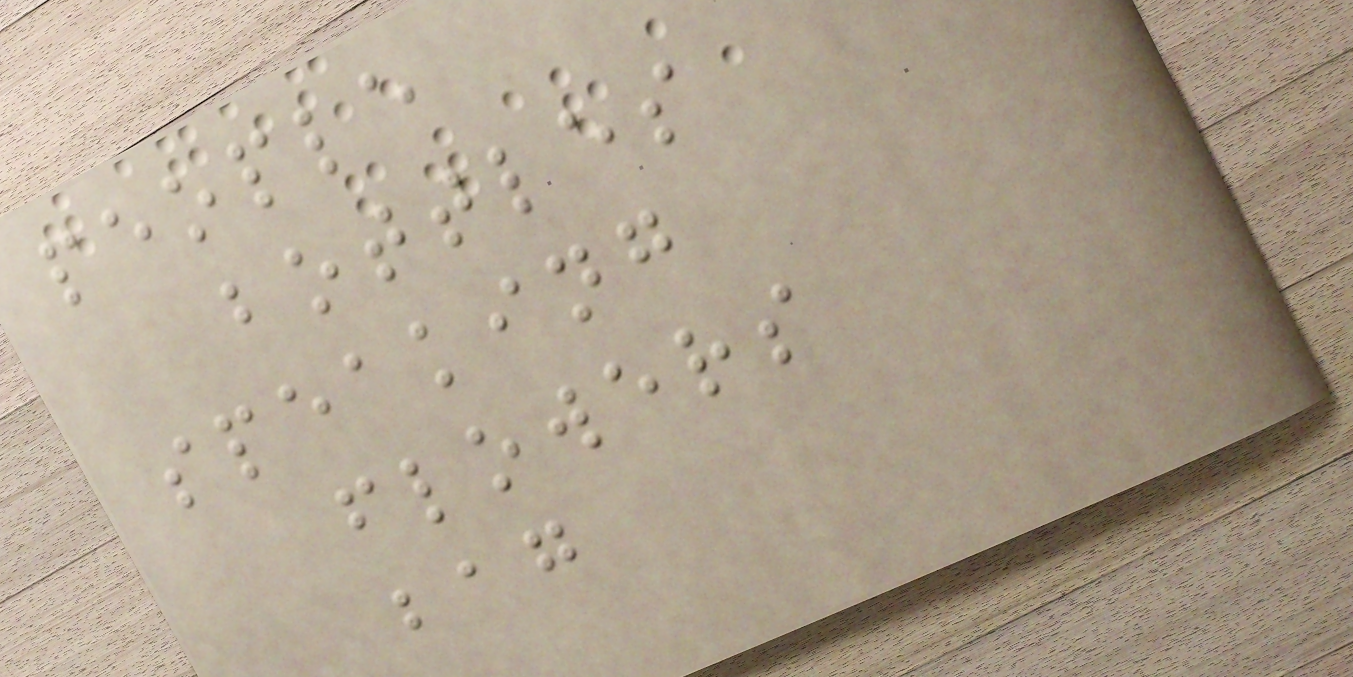people
bottles
speaking
flowers
bag
